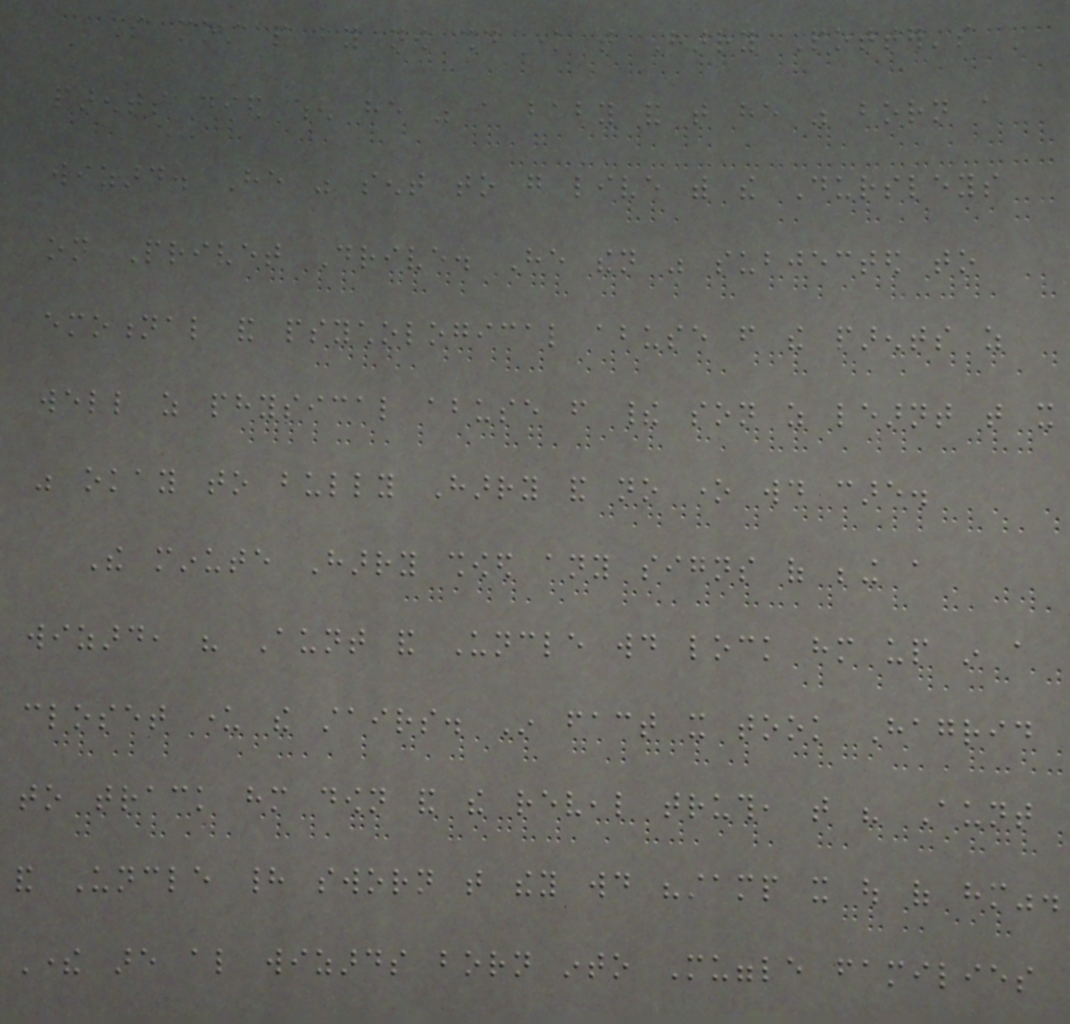So most people by now should know that Harry Potter's
parents died when he was a baby and that he was born a
wizard. He was sent to go live with the Dursleys
on Privet Drive. He then was subjected to
emotional and psychological abuse from the parents as
well as physical abuse from their son as learnt that it
was okay to bully Harry and no one would care.
The minute Harry showed any signs of being a
wizard, his Aunt and Uncle would lock him up in a
closet under the stairs. In fact it took Hagrid
to track him down and the reveal truth, that his Aunt
and Uncle had sworn that they would "stamp it out of him".
There are also wizards born into Muggle families
